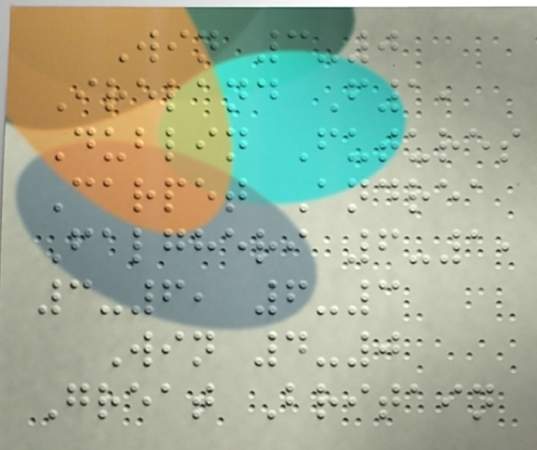Win 3-0
Ireland F1,
Dublin Futures
Carpet Andrea
Falgheri 6-1,
3-6, 6-3
Win 4-0
Great Britain
